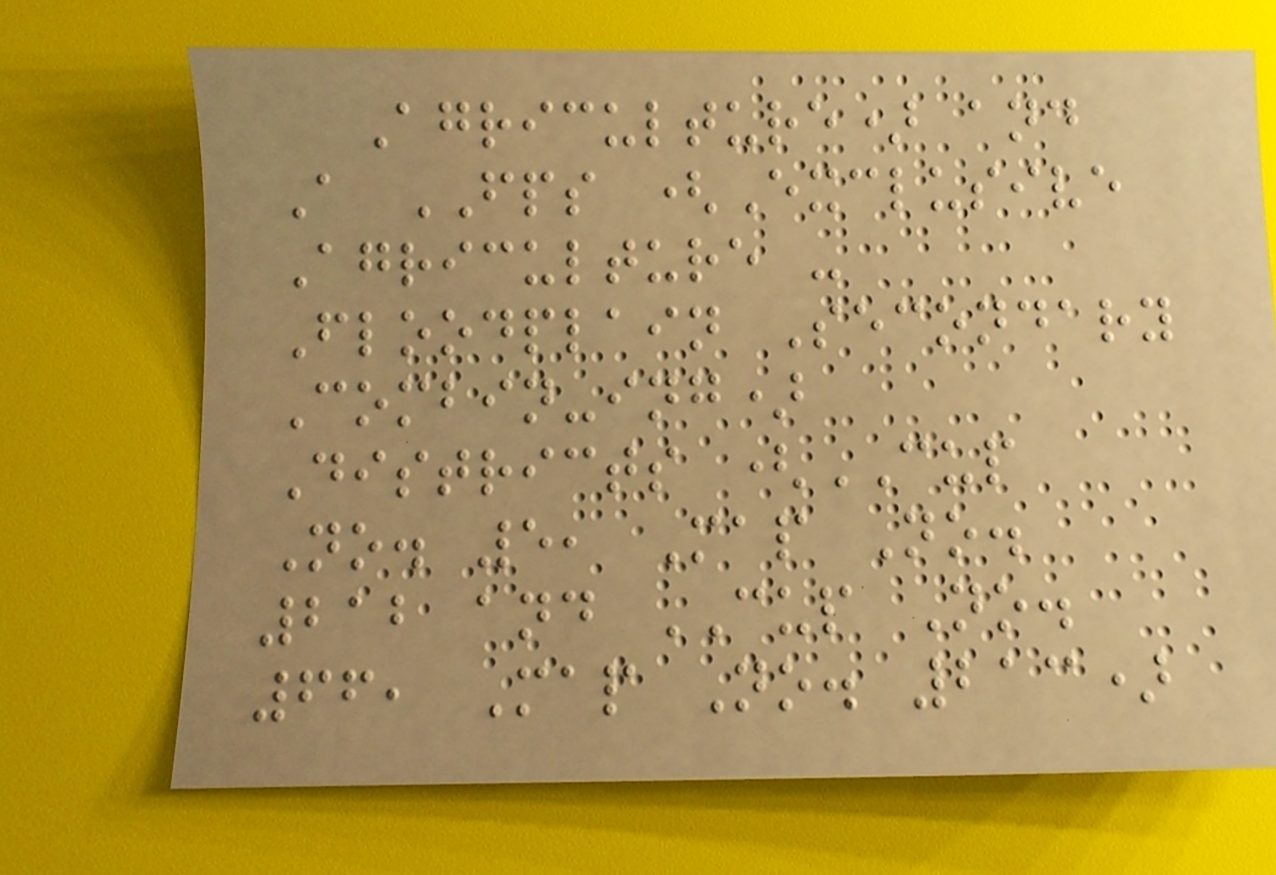Agriculture) and
A FPS (Exclusive
Agriculture -
Floodplain Secondary
Combin-ing)
Districts (CUP
No. 5, Map No.
212 and CUP No.
66, Map No. 213)
